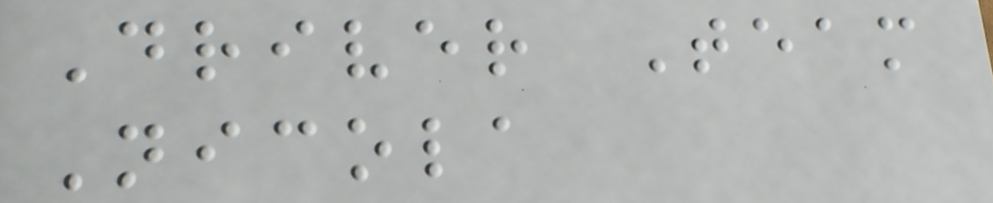Driver Team
Nicola
